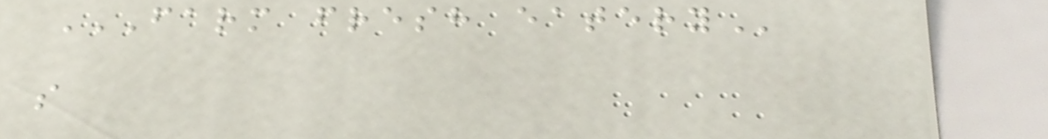FARM FRESH EATERY
s
